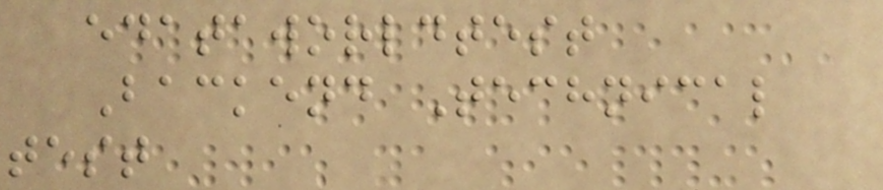edataworldtest
Backend Technical
test
